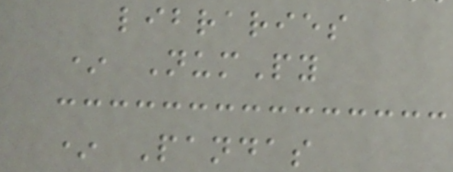libraries
* NumPy
* Pandas
